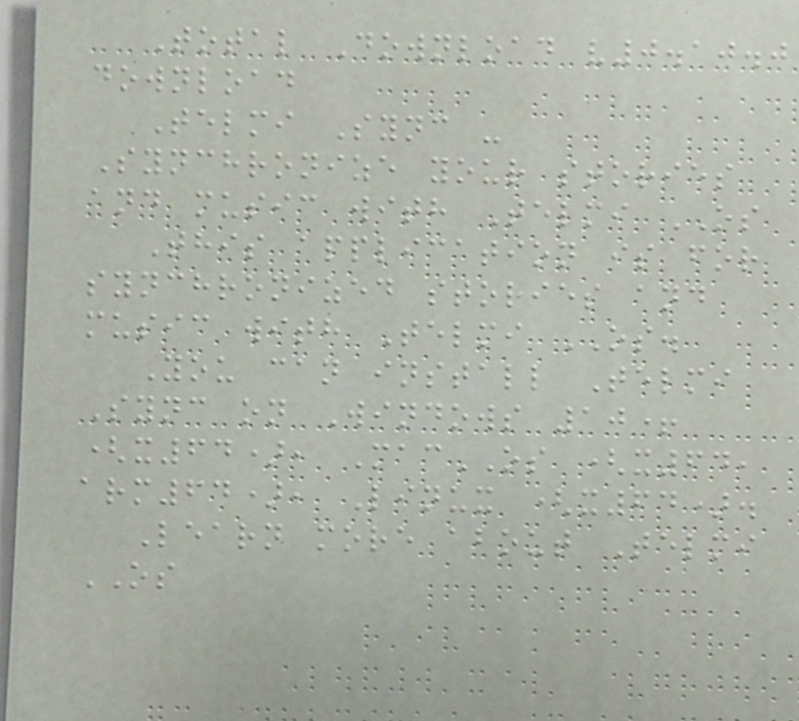Total Download v0.10.0
download
Telmi Sync -
Synchronize your stories
and music with Telmi OS
This application is for
synchronized stories and
music with Telmi OS.
You can install Telmi
Sync on Windows 10+
(x64), MacOS (x64,
arm64), Linux (x64).
Learn more about Telmi
OS
